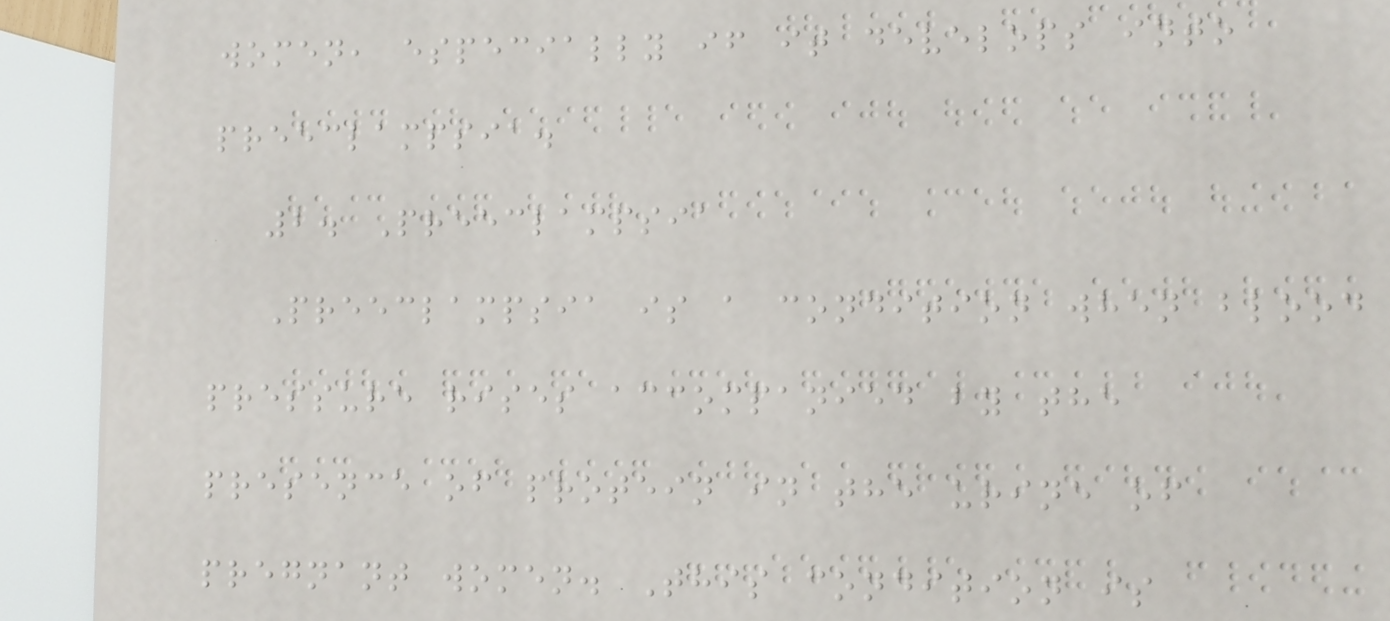women, especially if it develops into
preeclampsia.
2. Preeclampsia
Preeclampsia is a condition when blood
pressure rises accompanied by the
presence of protein in the urine of
pregnant women. This condition is
